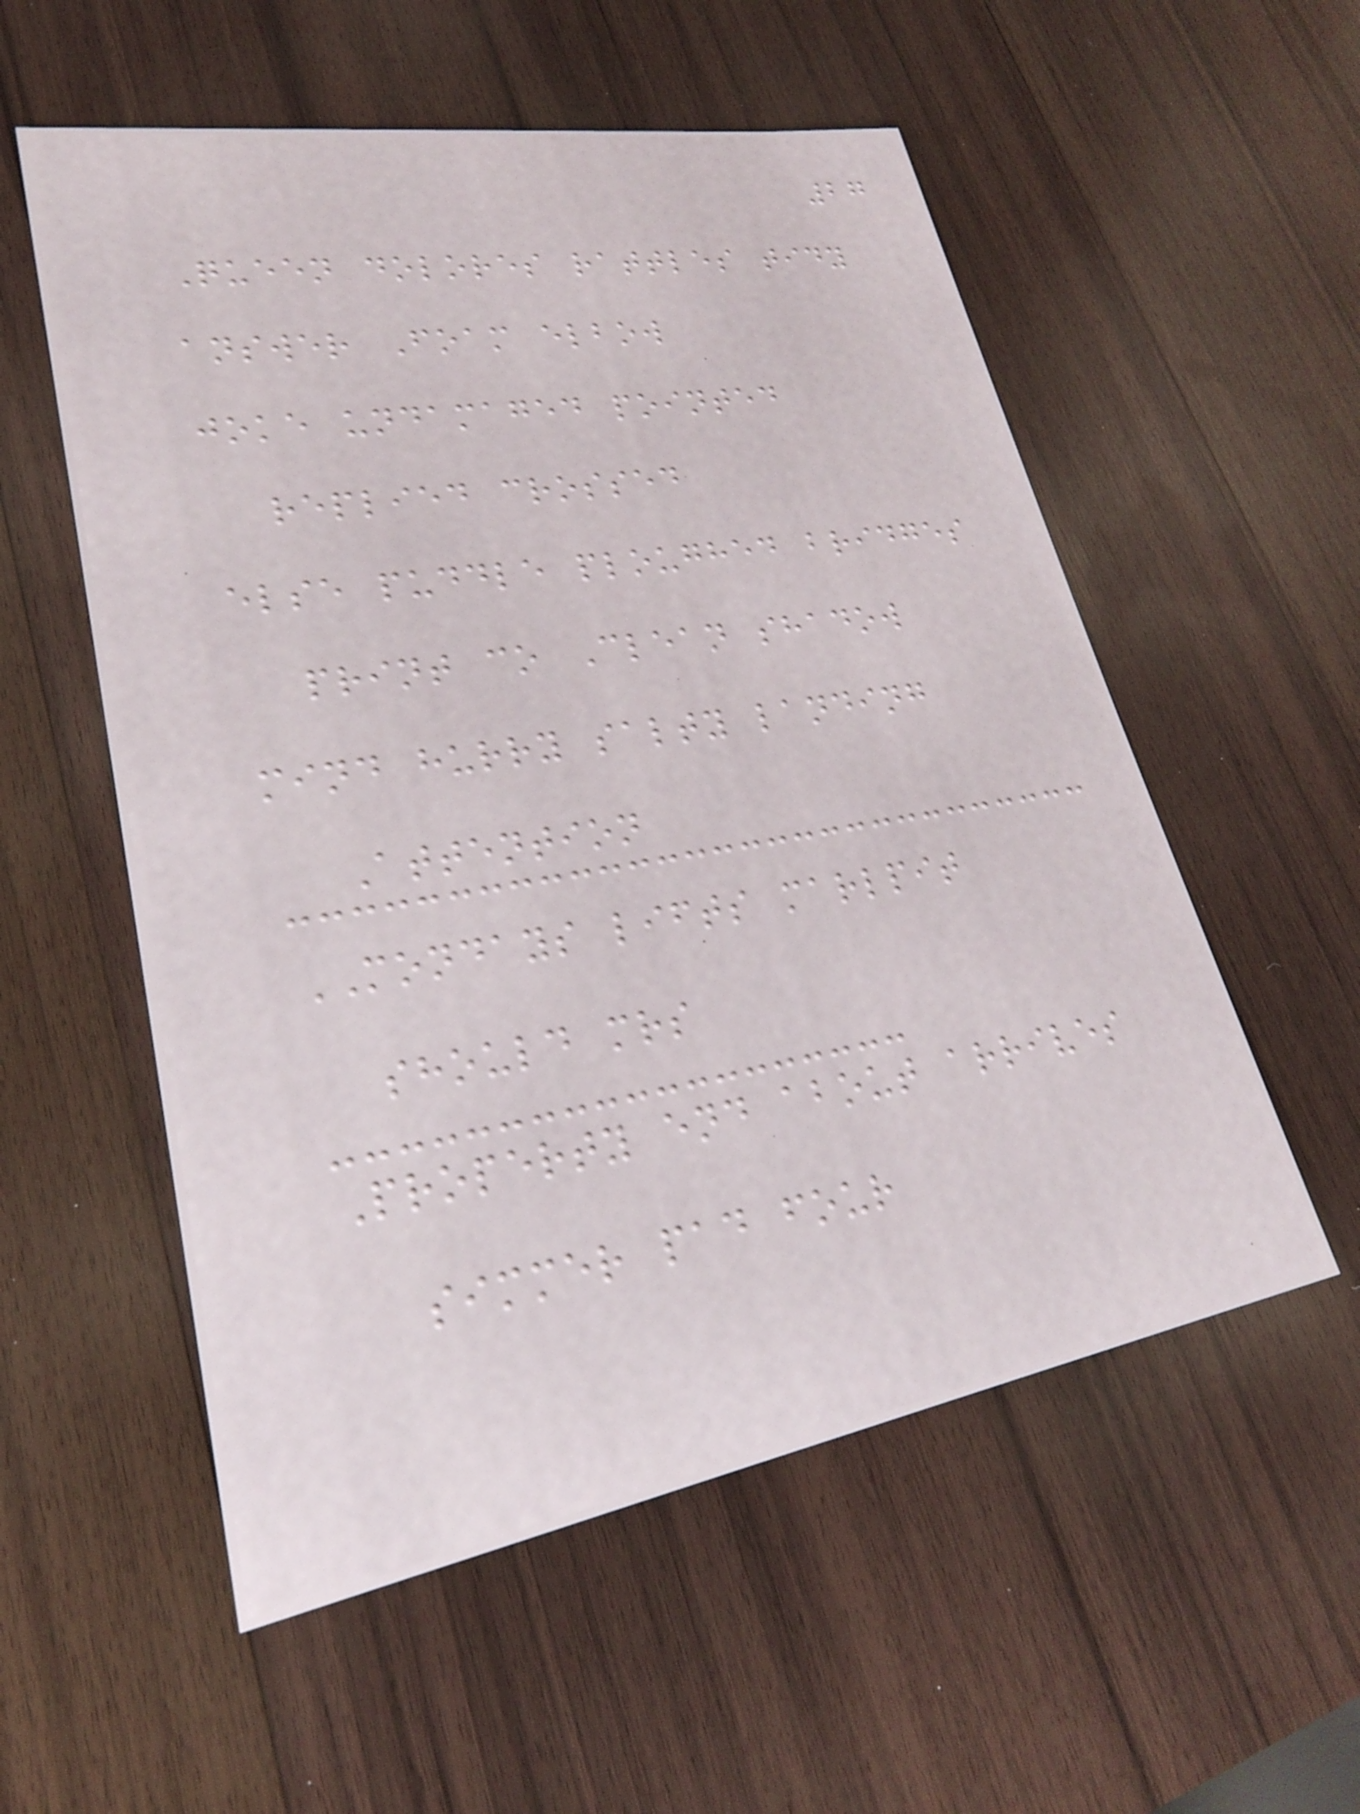27
Queen dolores rattles tidy
answer Foam elbow
joke undamaged pointed
replied crossed
else puddle ploughed bridges
print co Clean shadow
mind hurry salty landing
Attention
MONDAYS lifts marlpit
should mrs
Property end about arrives
simmer pad four
